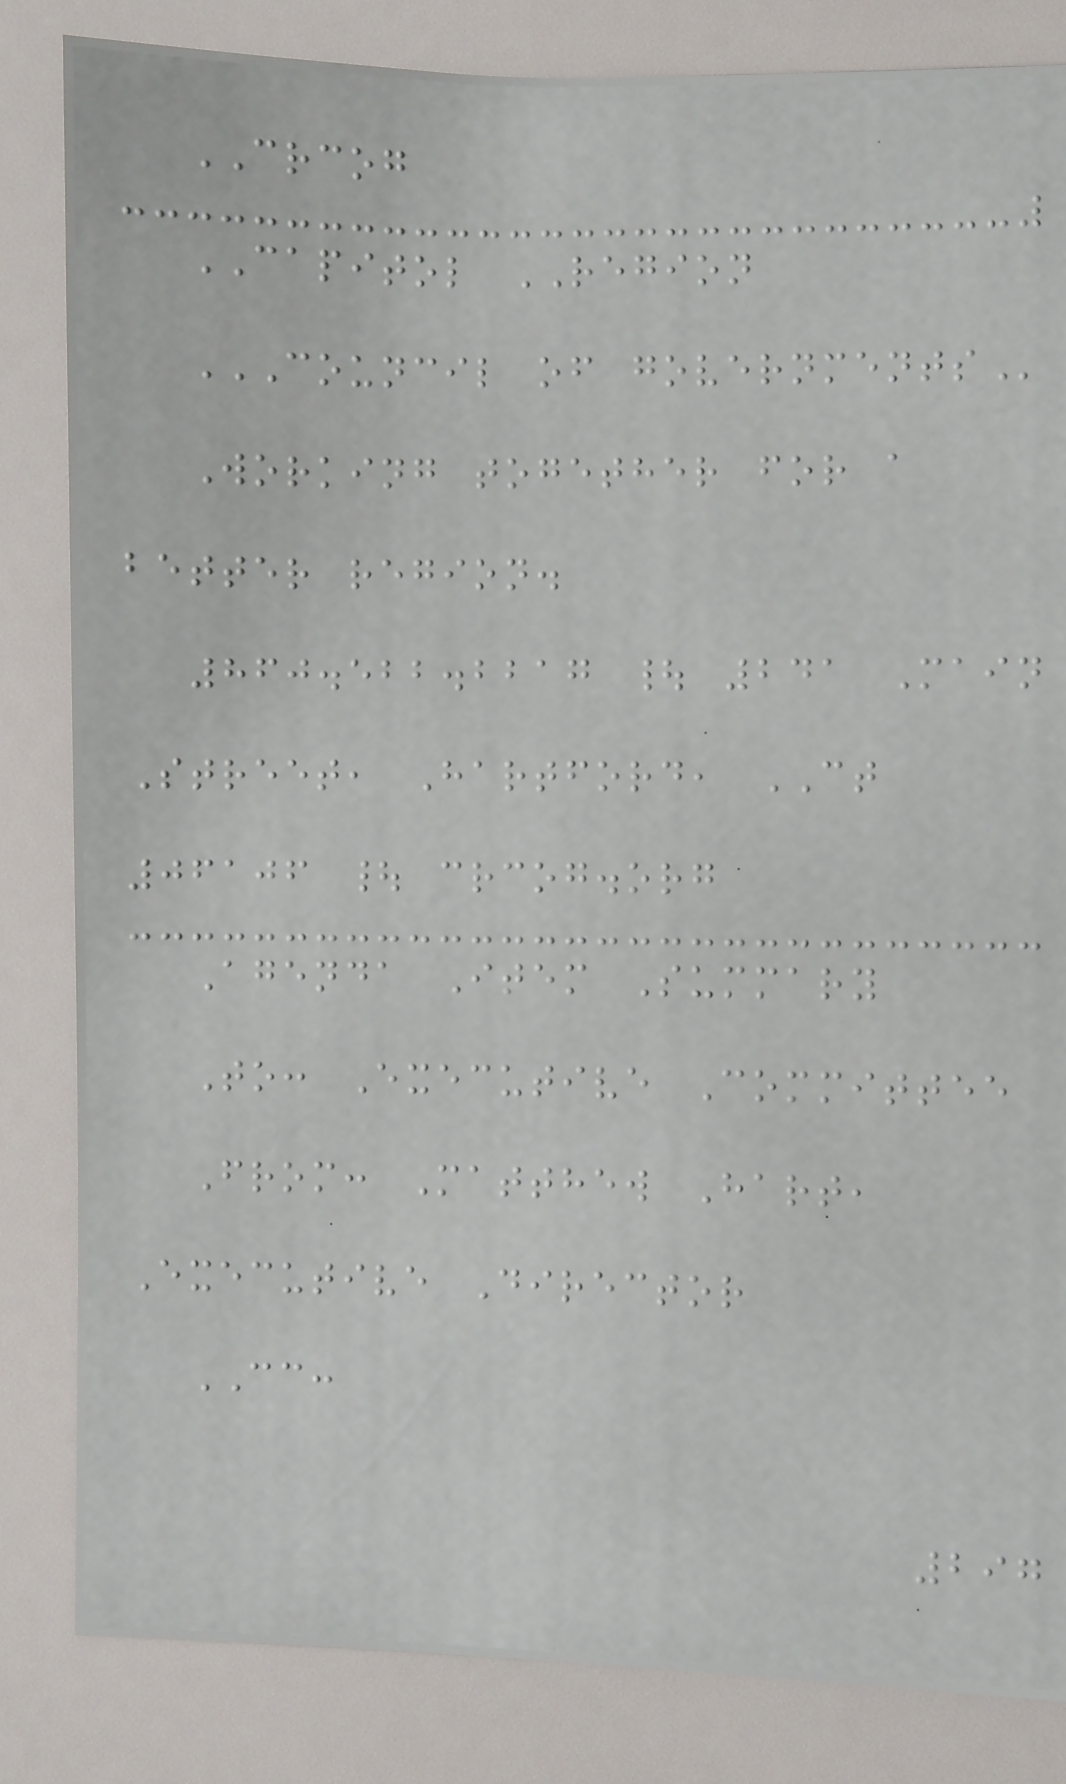CRCOG
CAPITOL REGION
COUNCIL OF GOVERNMENTS
Working together for a
better region.
860.522.2217 | 241 Main
Street, Hartford, CT
06106 | crcog.org
Agenda Item Summary
To: Executive Committee
From: Matthew Hart,
Executive Director
CC:
297
